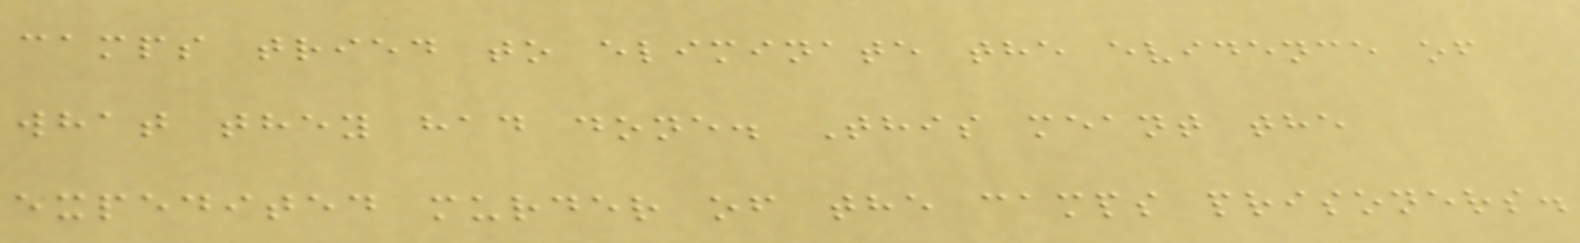camps tried to eliminate the evidence of
what they had done. This meant the
expedited murder of the camps prisoners.
